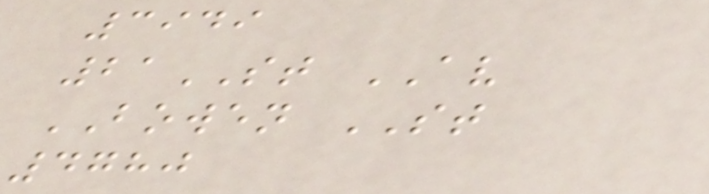3949
21ST AV
BOWEN ST
4780
